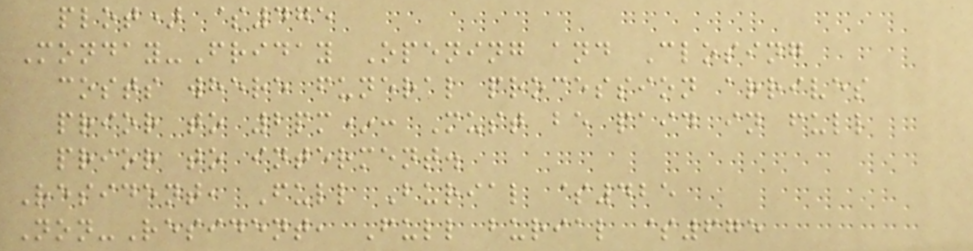plot) $475
Monday-Friday Opening and Closing
costs where funeral procession arrives
prior to 2pm*: Must be paid in full
prior to interment.
Resident, Full Burial $425
Non-Resident, Full burial $675
